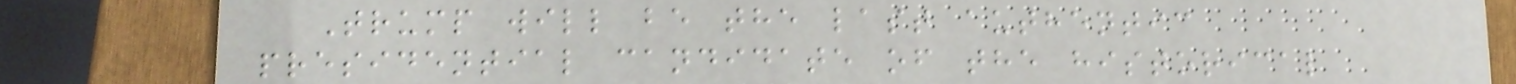Trump will be the last authentic
presidential candidate of the historical
